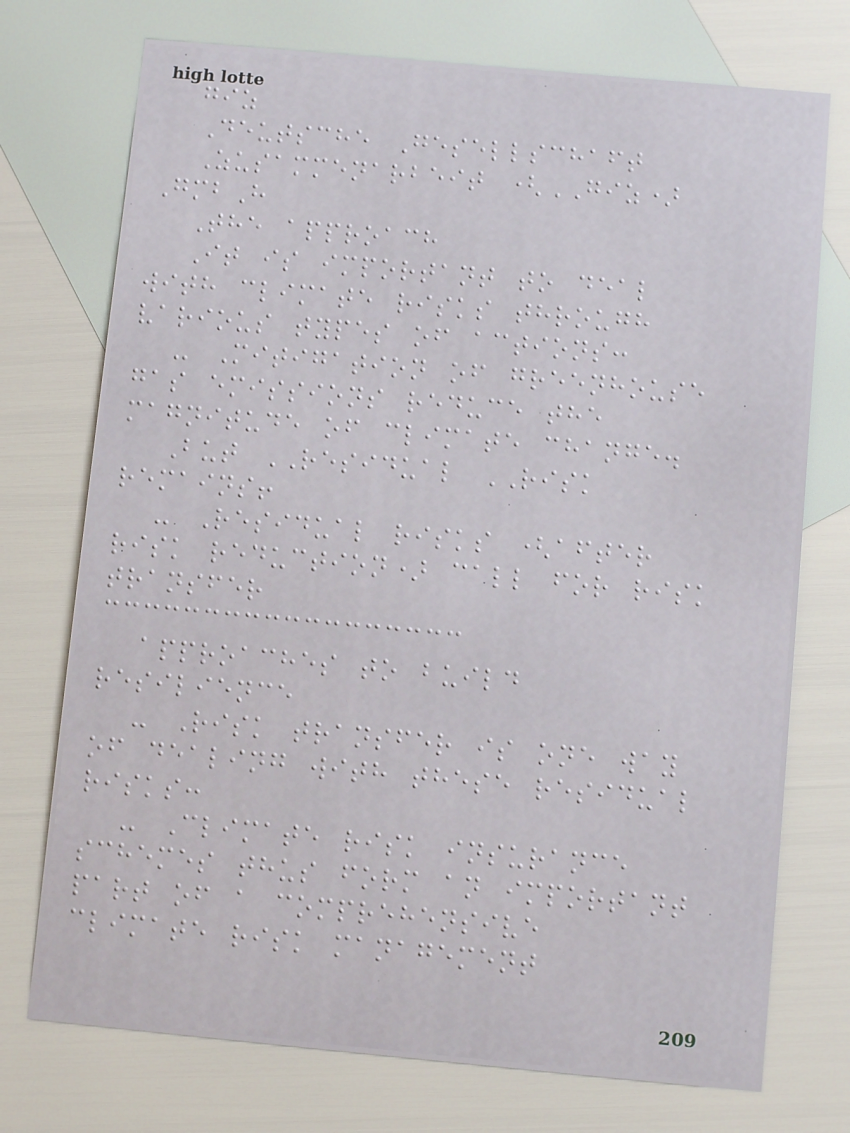giz
Deutsche Gesellschaft
Zusammenarbeit (GIZ)
GmbH
The approach
It is important to deal
with climate risks through
various types of actions:
- Mitigation of greenhouse
gas emissions reduce the
magnitude of climate change.
But RESIDUAL RISK
remains!
- Residual risks (after
risk reduction) call for risk
transfer
approaches to build
resilience
- Risk transfer is one way
of dealing with these residual
risks:
- Climate risk insurance
schemes thus form an important
part of a comprehensive
climate risk management
